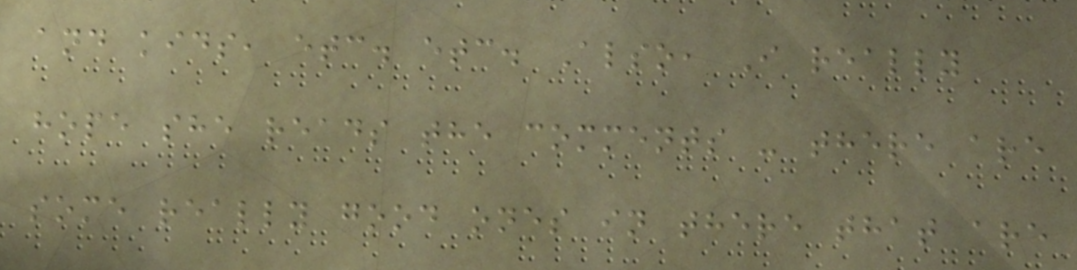and kids, etc. etc. Also, I really
hope she reads the comments - there are
some really good ones in there that are
